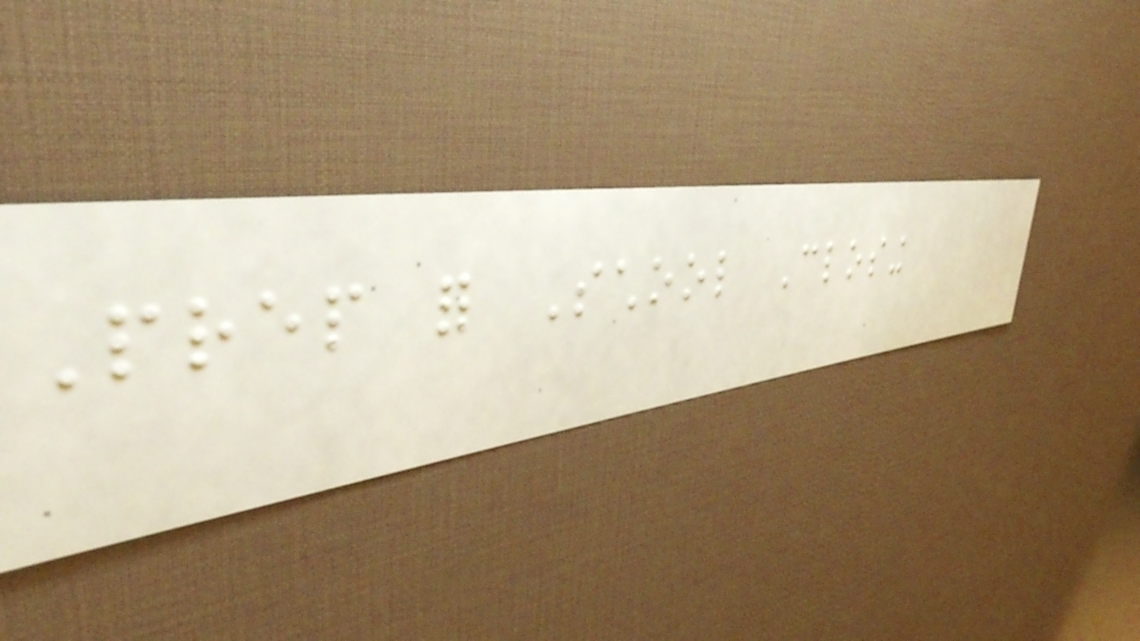Prep for School Closing
